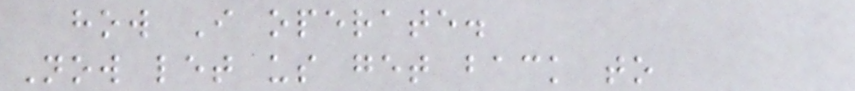how I operate.
Now let us get back to
